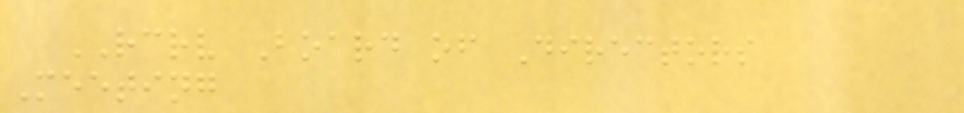RCRV Board of Directors
Meeting
